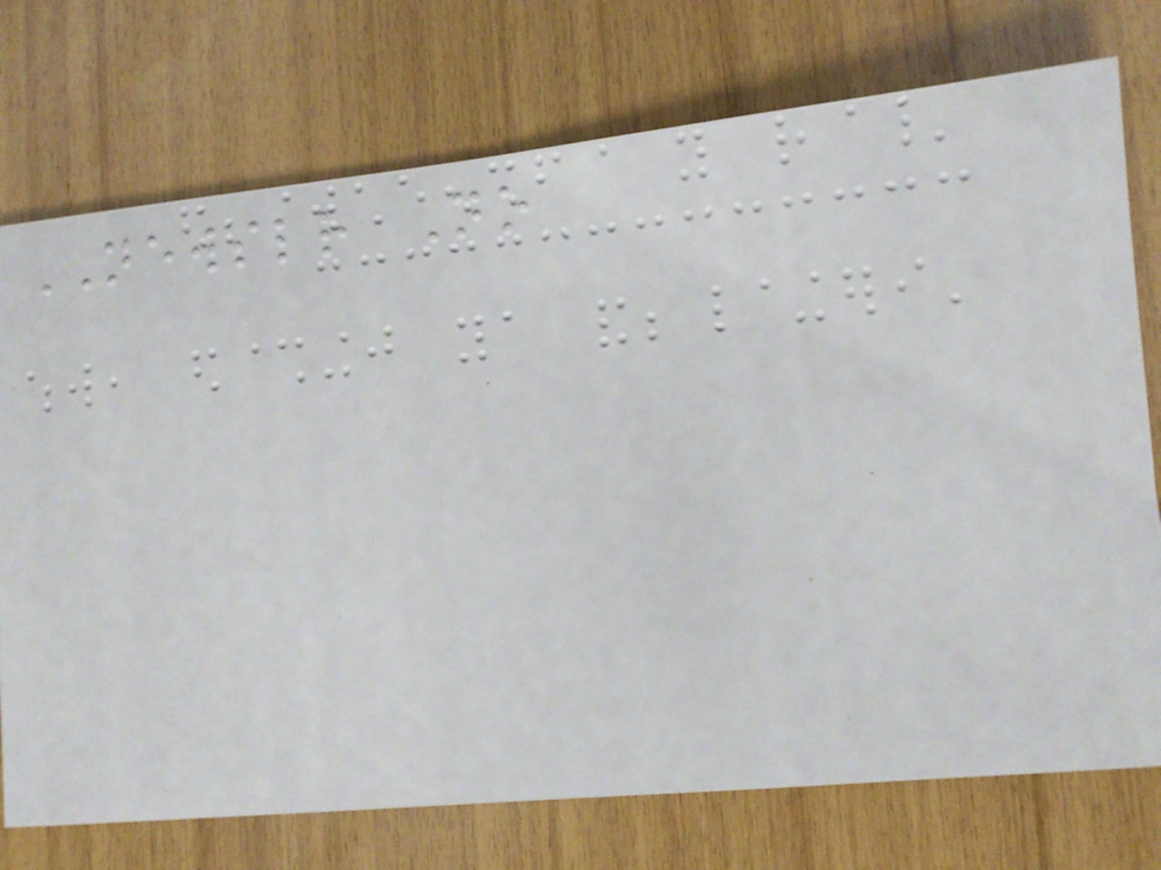NEWSLETTER No
